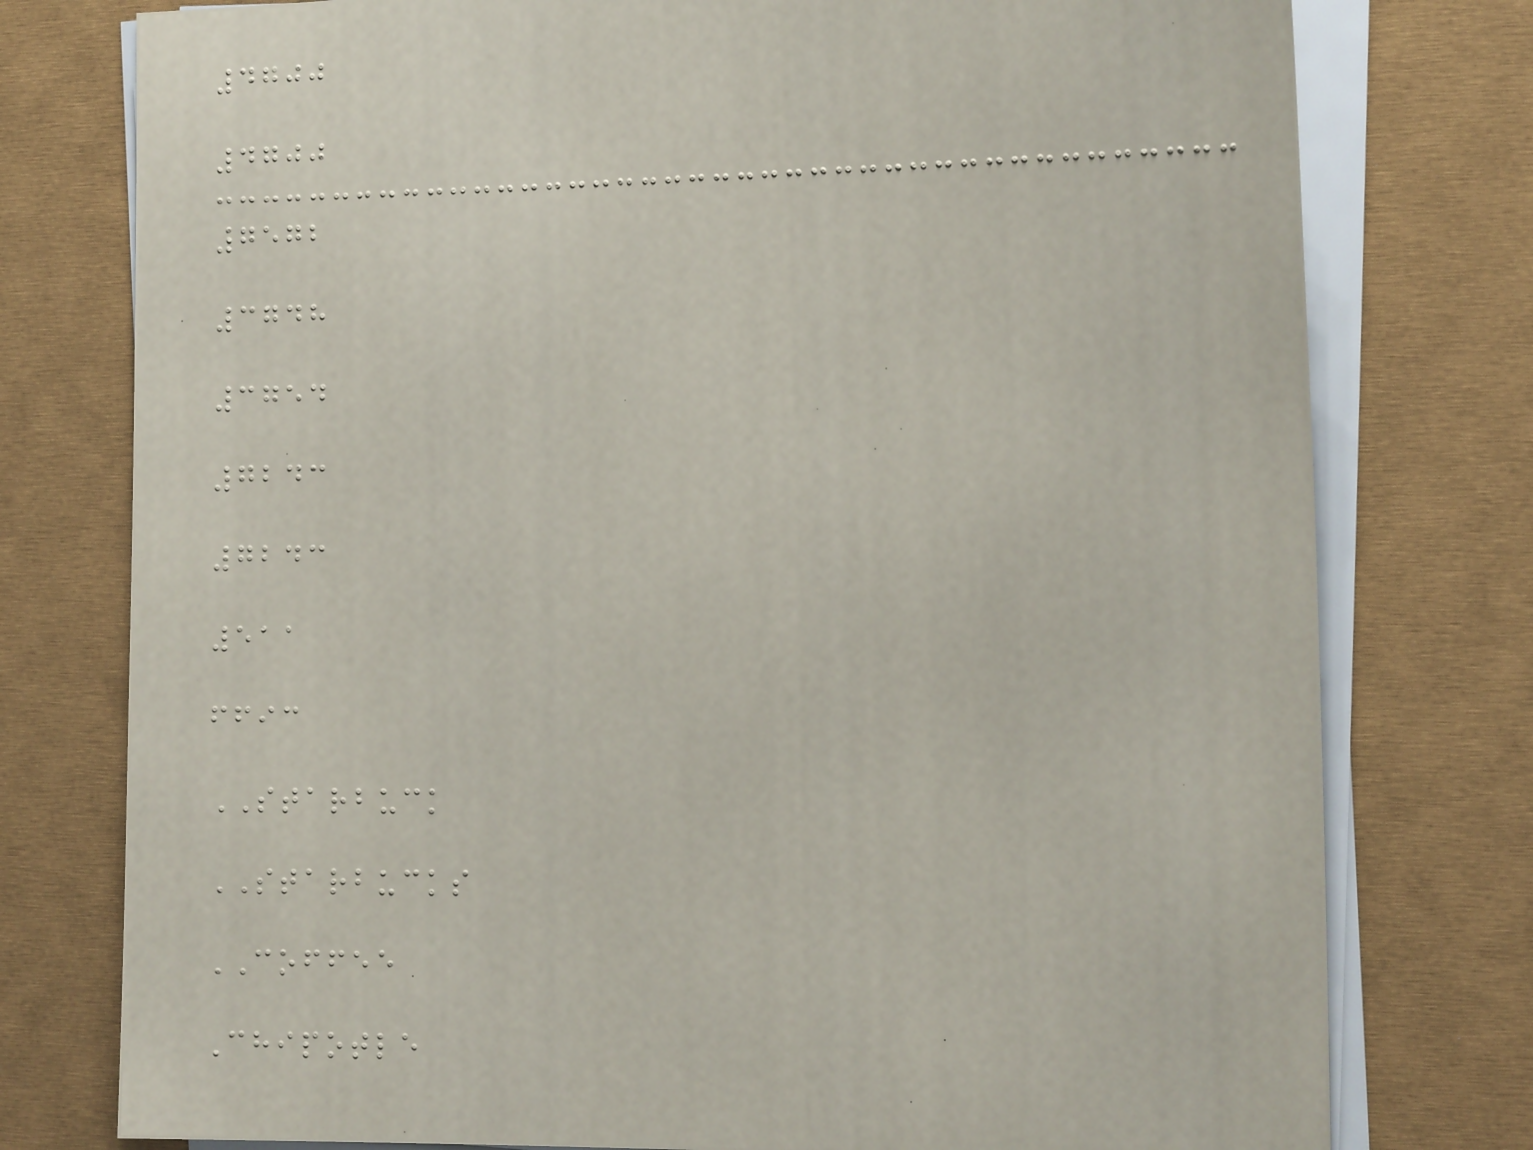4700
4700
7572
3748
3754
7243
7243
511
ffic
STARBUCK
STARBUCKS
COFFEE
Chipotle
